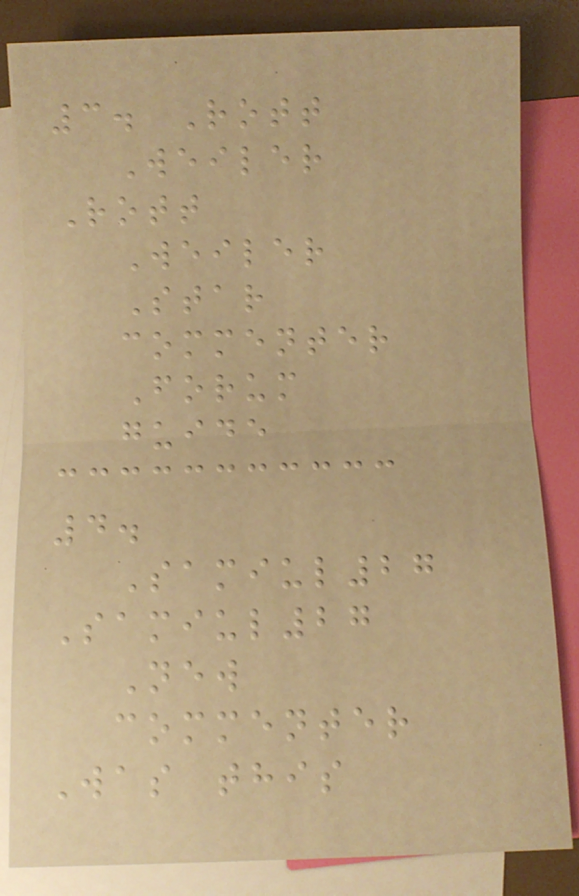3. Rott
Weiler
Rott
Weiler
Star
commenter
Forum
guide
4.
Samiul27
Samiul27
New
commenter
Was this
